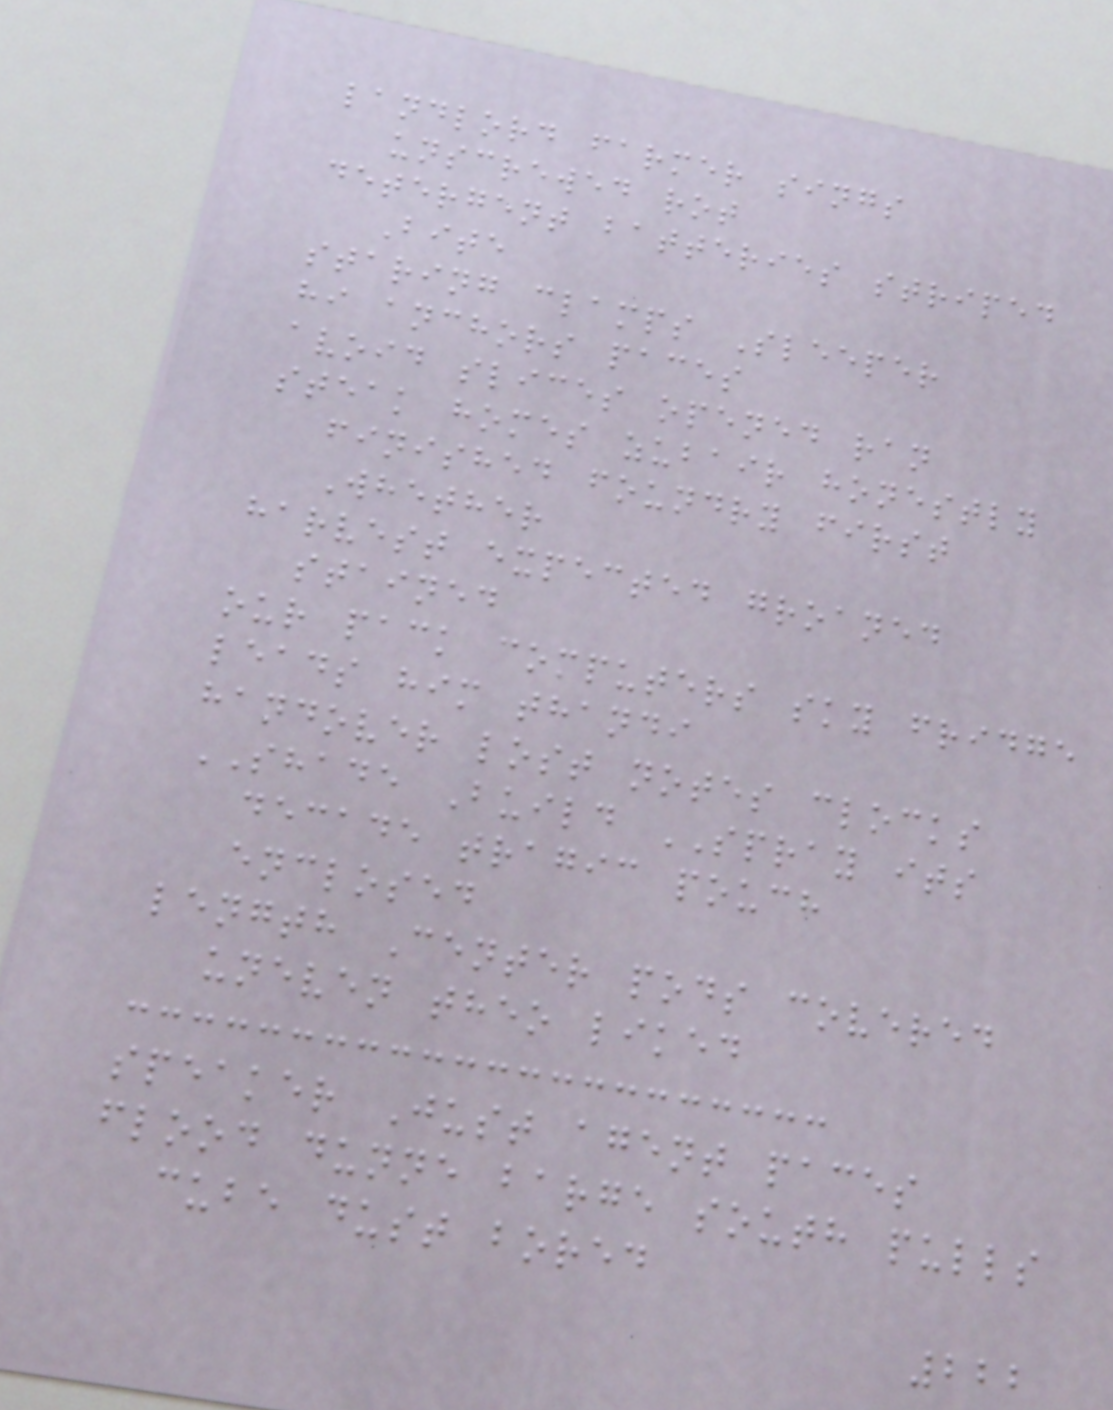landlord farmer sings
unscrewed rot
detergent batteries striped
Bite
staring clamps Sleeper
hi anchors paces
avoid slices opened ran
steak homes zubair honestly
finished foundry first
Whether
harvest expected groaned
stained
our pack computers sky fridge
leads him thandi
handover lost notes clocks
SHADE Build SPRAY its
decade tragic pouch
enclosed
length Center pods covered
uneven theo liked
speaker Just agent paces
flood dunne barge south pulls
cube dust bored
222
